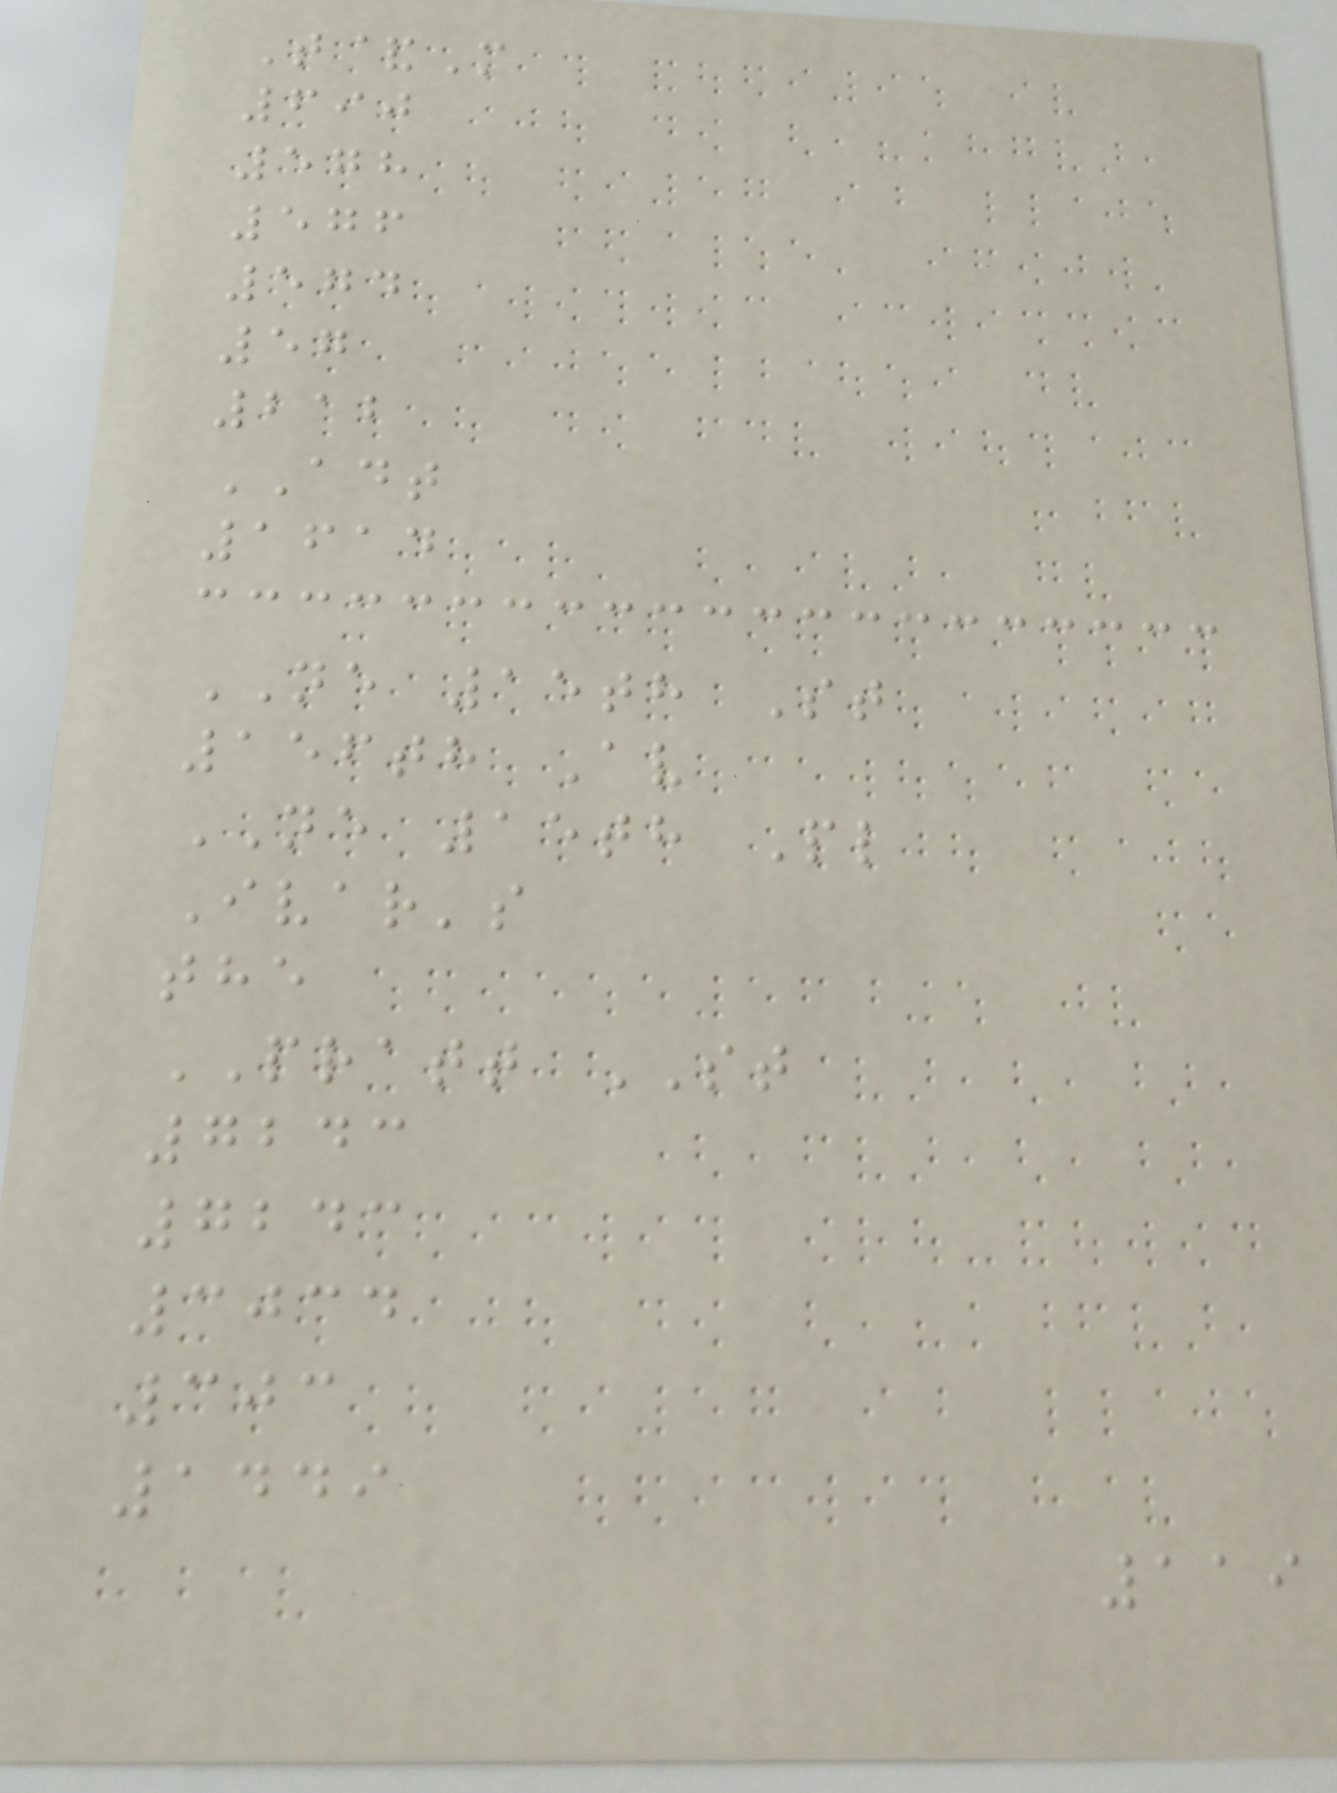T&M
690
578
576
574
57
212
ADT
1614
NE 15th St
156th Av
NE 15th Pl
Ivar's
the
PRATT ST
7243
7243
3034
303
1449
119
